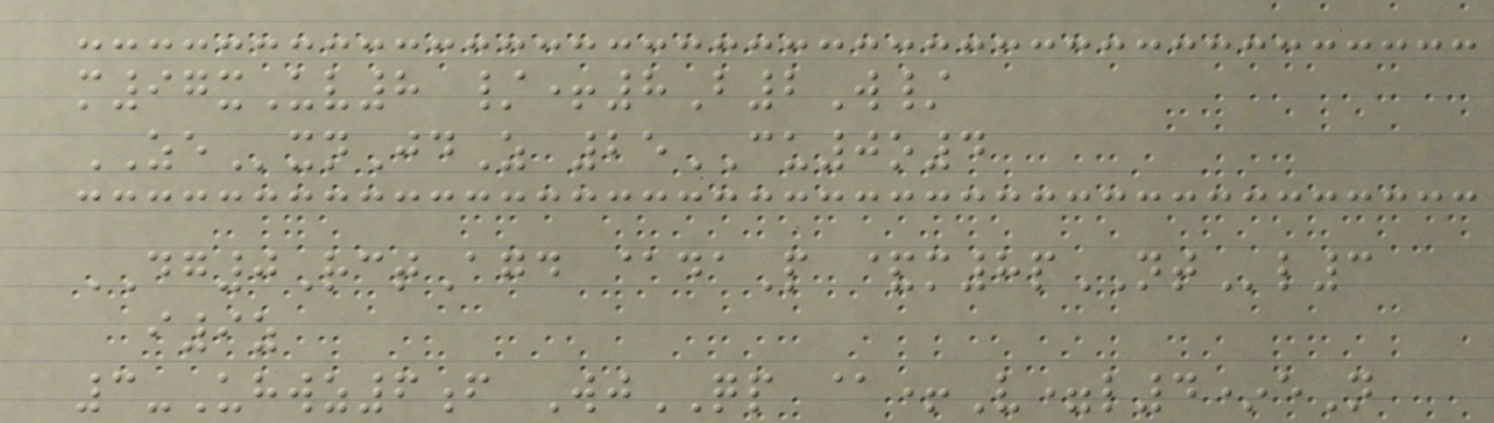m97xUv8 /+8B2W/
ZExnJdZ 25CU0o4
DG0RctAgd @daP &m8pNTl3
i9z
3-Uhwz6f WjQP @+V=l4*eN
